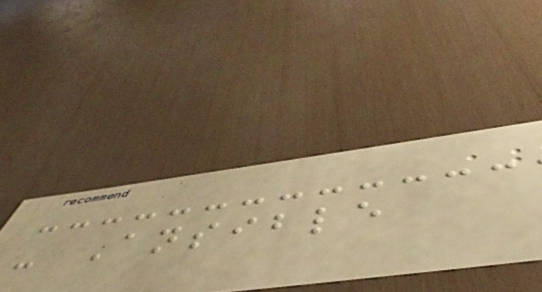- Ansible
